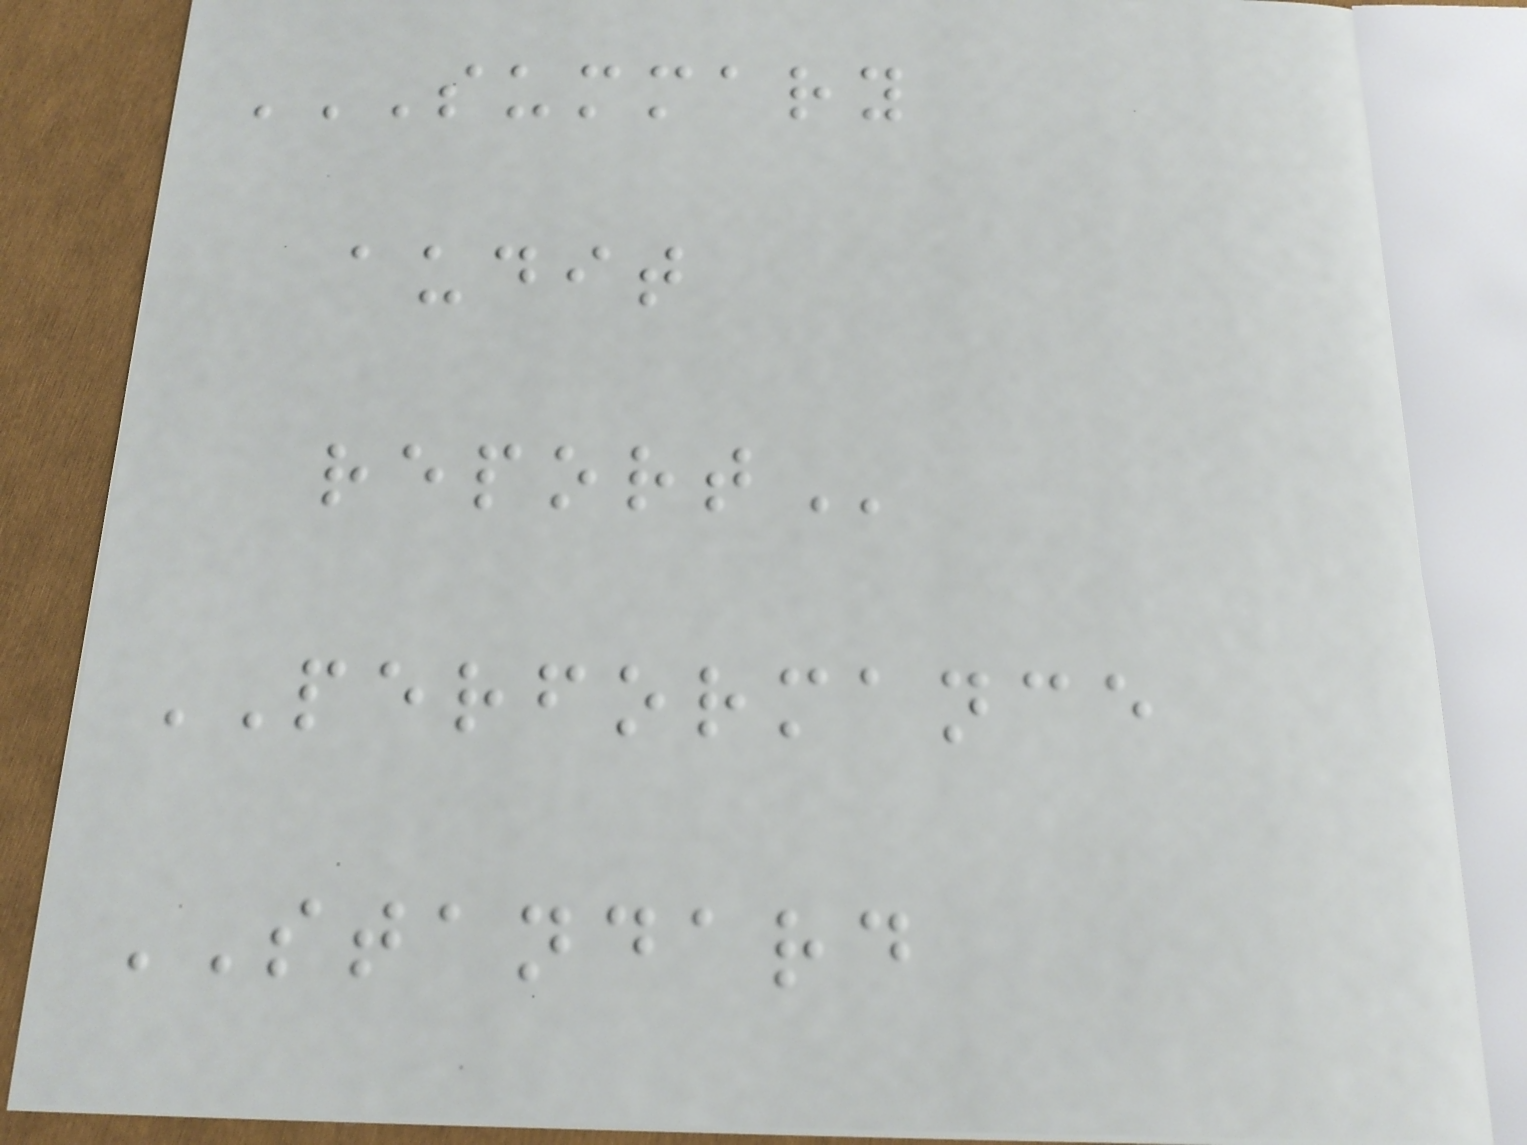SUMMARY
AUDIT
REPORT
PERFORMANCE
STANDARD
